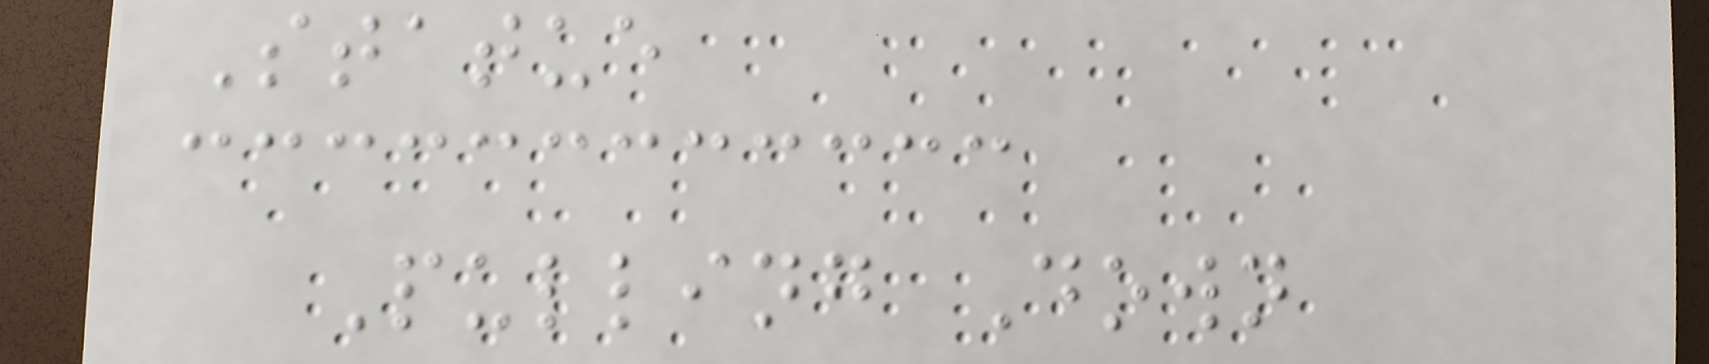Statue
Pulling Down
